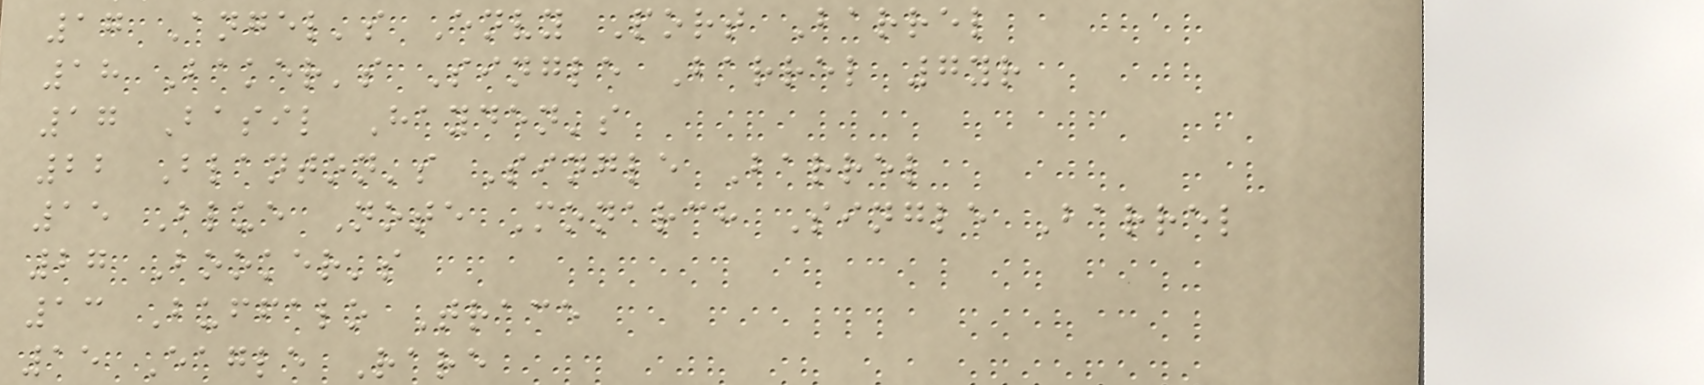17 Angel's Envy Port Barrel
18 Baker's Single Barrel 7yr
17 Basil Hayden's
22 Blanton's Single Barrel
15 Blue Note Monarch Single Barrel
27 Booker's
13 Buffalo Trace
15 Eagle Rare
